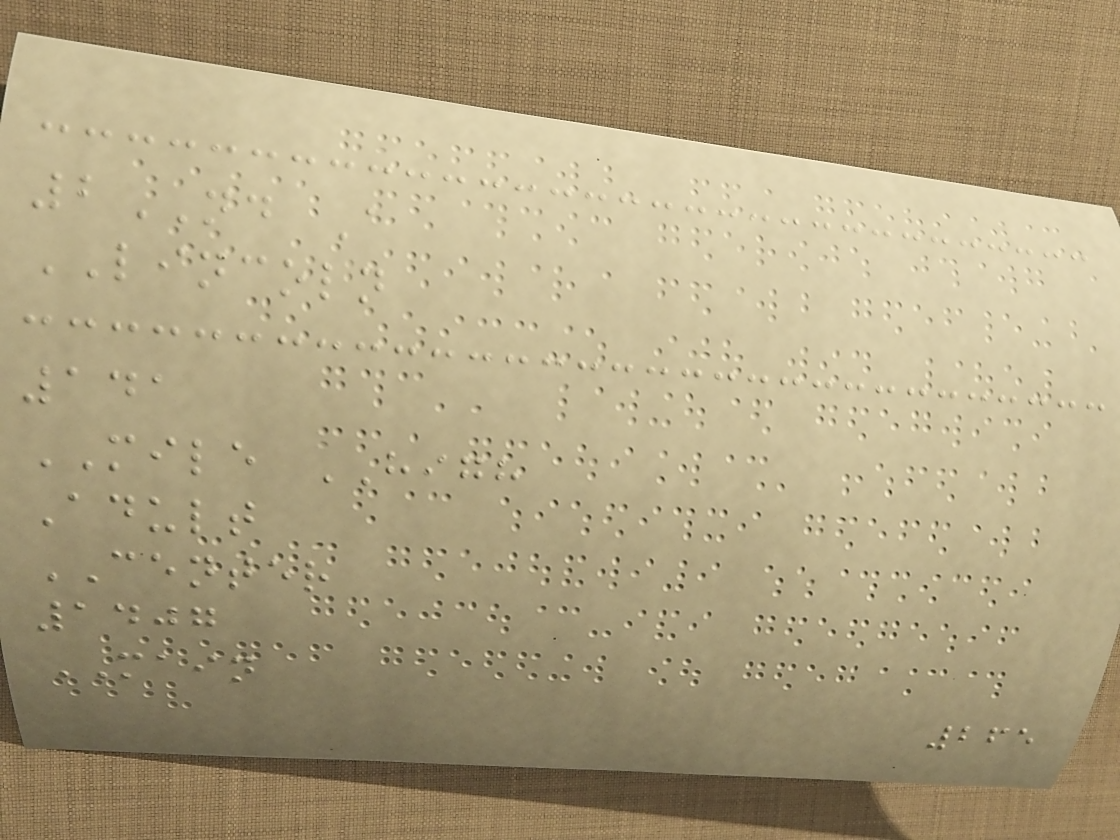2ND A
LINCOLN
141
MILE HIGH
Adult
CENTER
1407
MAIN
265
